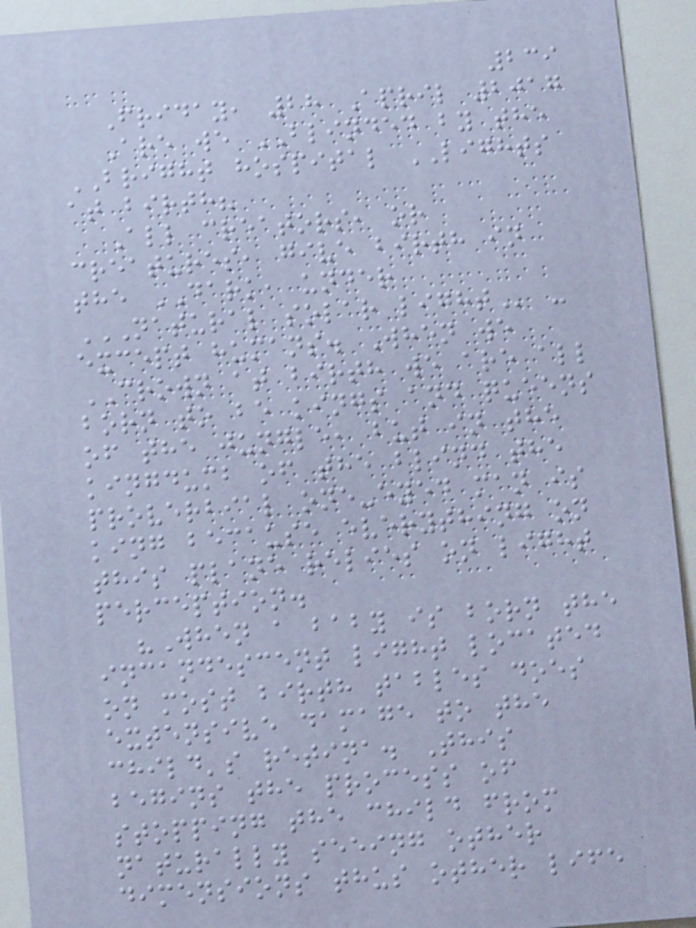239
Friday, 28 April 2017
Are we BLINDED by the
BRIGHT hospital LIGHTS
at birth?
All creators, or
creatures, give birth in
the DARK, under
NATURAL SOLAR LIGHT -
except humans. When we
CROWN at birth we are all
born to be kings and queens
of the jungle, but in the
kingdumb of the blind the
proverbial one-eyed man is
king because everything on
this plane relies on light
perception.
"When a baby is born the
incandescent light located
on most birth tables does
extensive damage to the
child's retina. This
begins the process of
stopping the child from
naturally seeing other
dimensions thus other life
